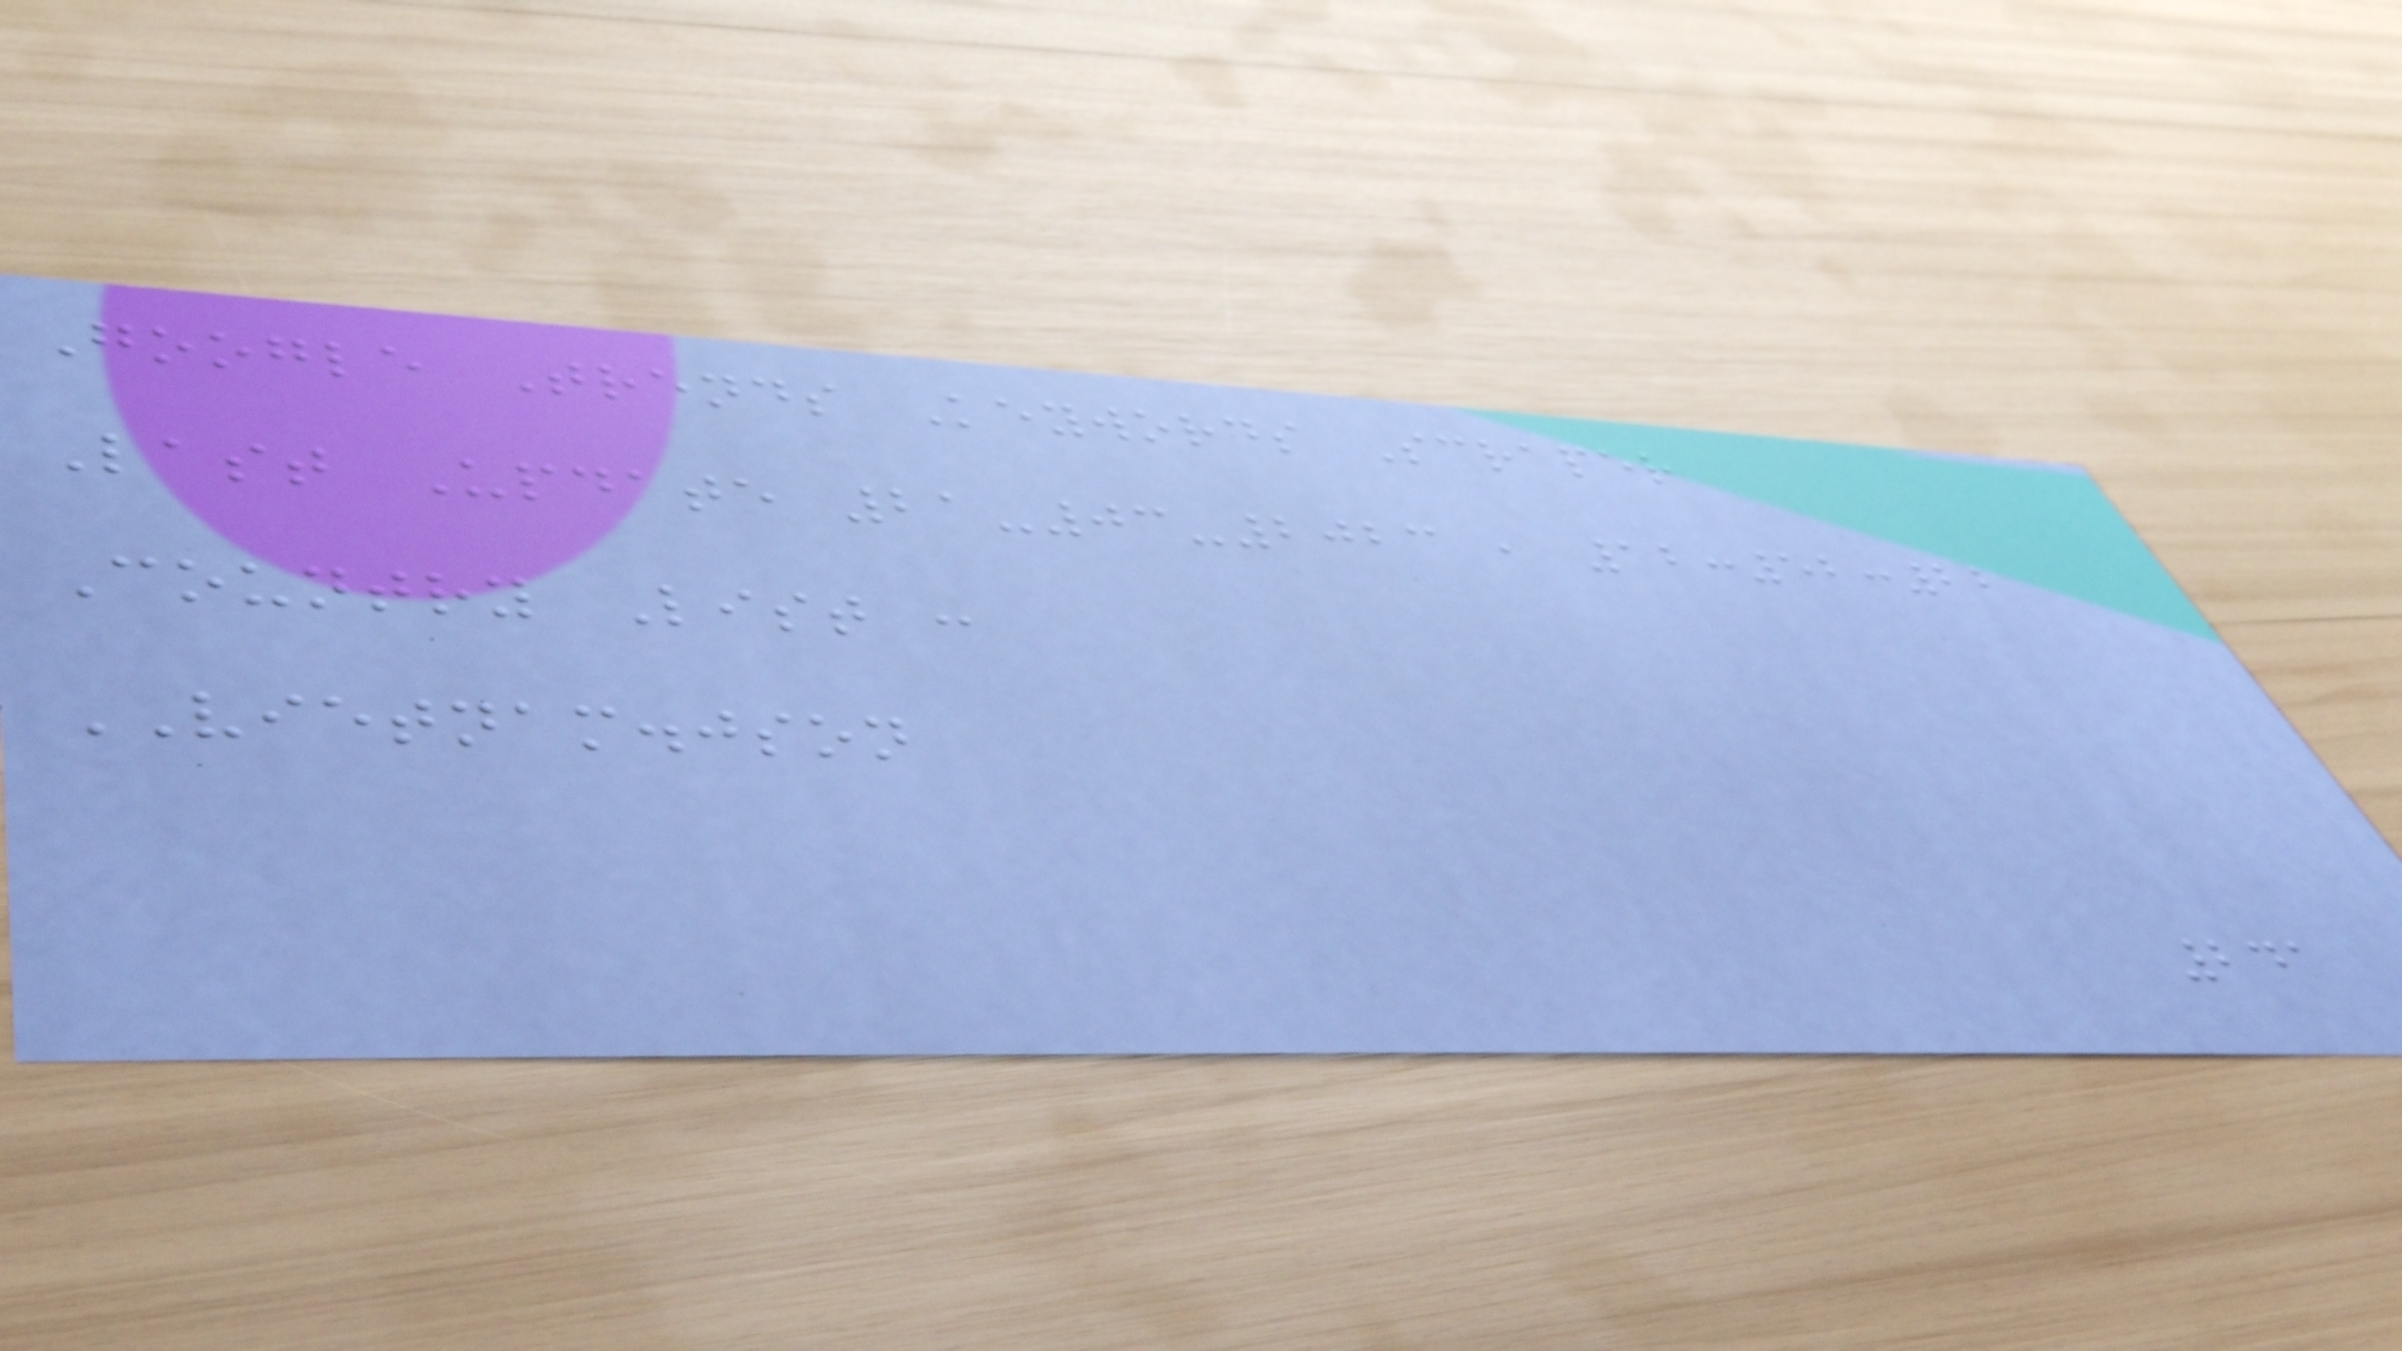Google Trends Keywords Scraper
Last Update 21-03-2023 , 12:52:22
Country List :
VIETNAM.json
241
